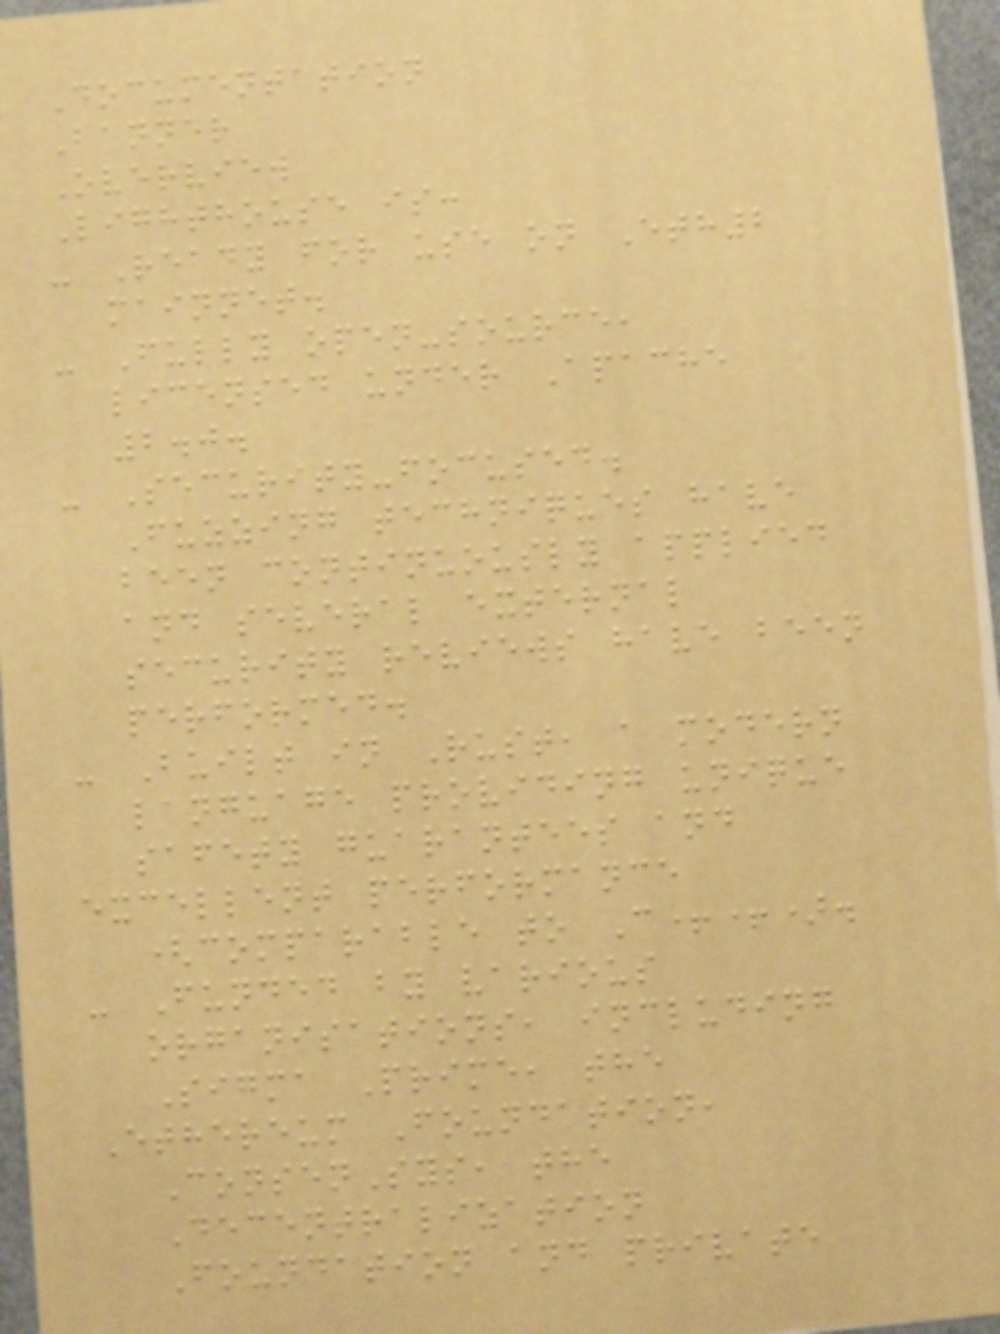Documentation
Banner
Overview
Lighthouse is:
- Ready for use on Eth2
mainnet.
- Fully open-source,
licensed under Apache
2.0.
- Security-focused.
Fuzzing techniques have
been continuously applied
and several external
security reviews have been
performed.
- Built in Rust, a modern
language providing unique
safety guarantees and
excellent performance
(comparable to C++).
- Funded by various
organisations, including
Sigma Prime, the
Ethereum Foundation,
ConsenSys, the
Decentralization
Foundation and private
